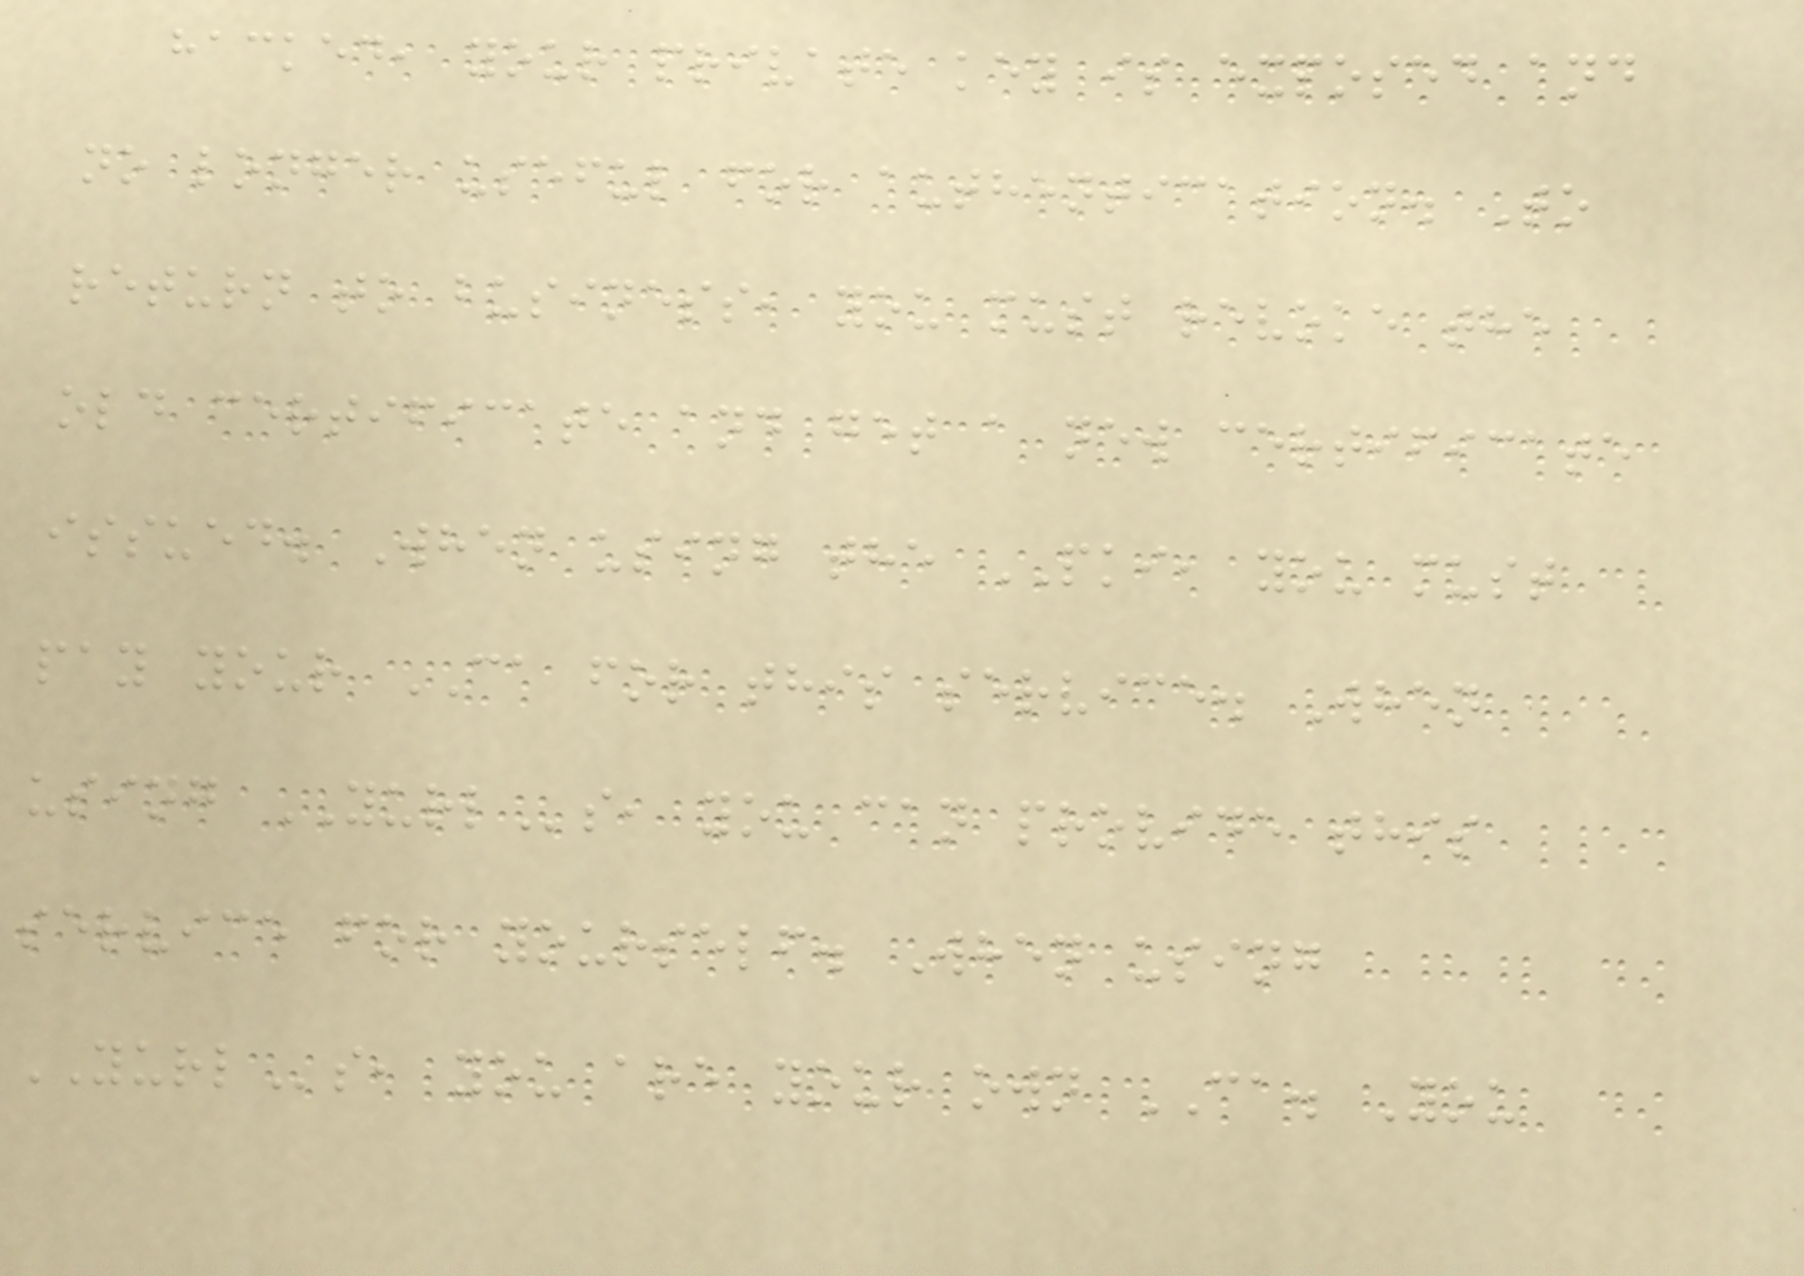hacked, your private key is exposed and
no longer useful for authentication. To
return to business, you must revoke the
old certificate and get a new certificate
issued. When using the PKI, you must
pay your CA for this service. When
using YURLs, you can provide this
service for yourself. When using
YURLs, you are your own CA. You
